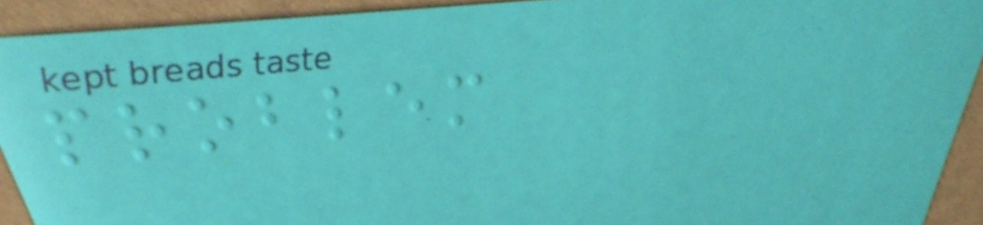problem
